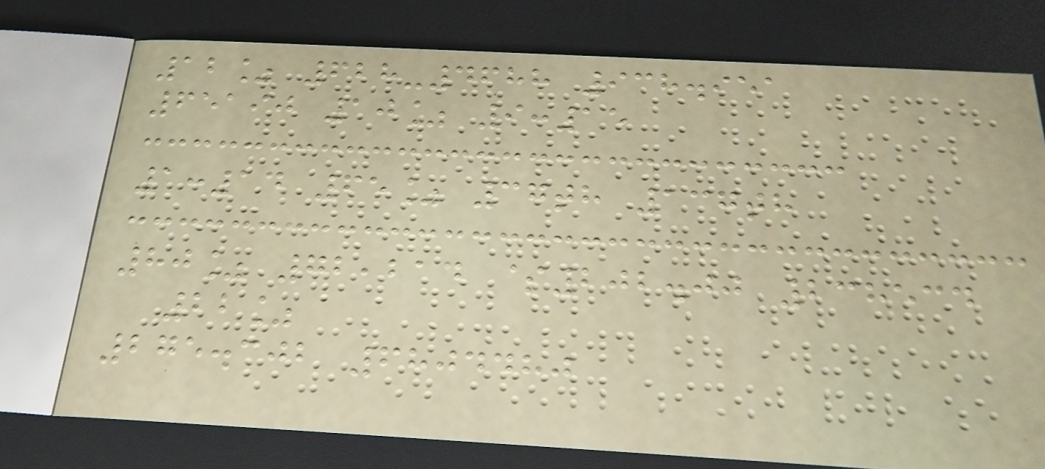12% 628-4688 938.951
65190 10% 9:15
1:14 65% 37th 137th
80% 72,214 $202.00 238534
22%
275.302 6804480
